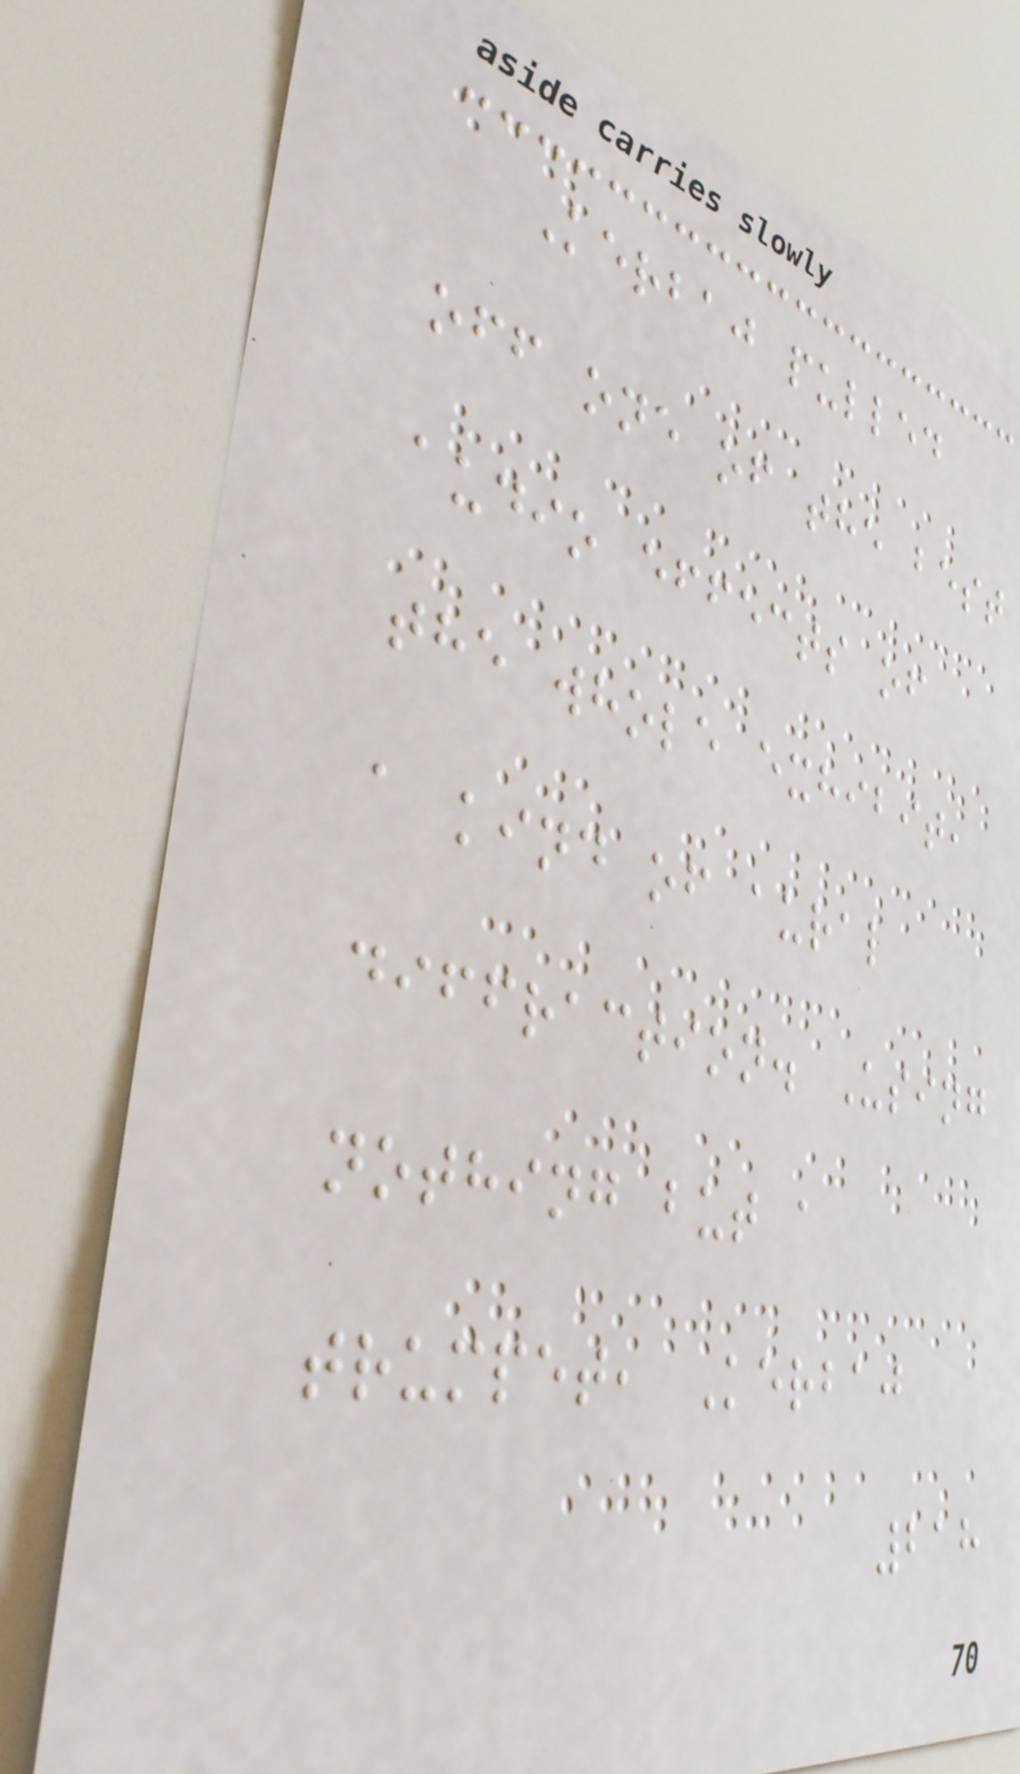Kerbaj pulled
off one of the best
audio effects of
the whole exhibit,
a kind of aural
diffraction. Using
nothing but a
trumpet, Kerbaj
218
